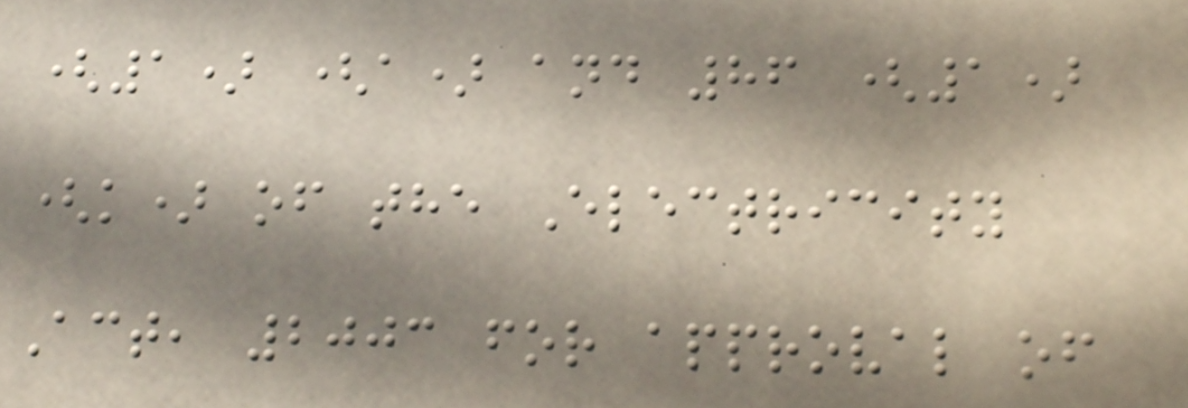(1) (a) and 86 (1)
(k) of the Electricity
Act, 2003 for approval of
